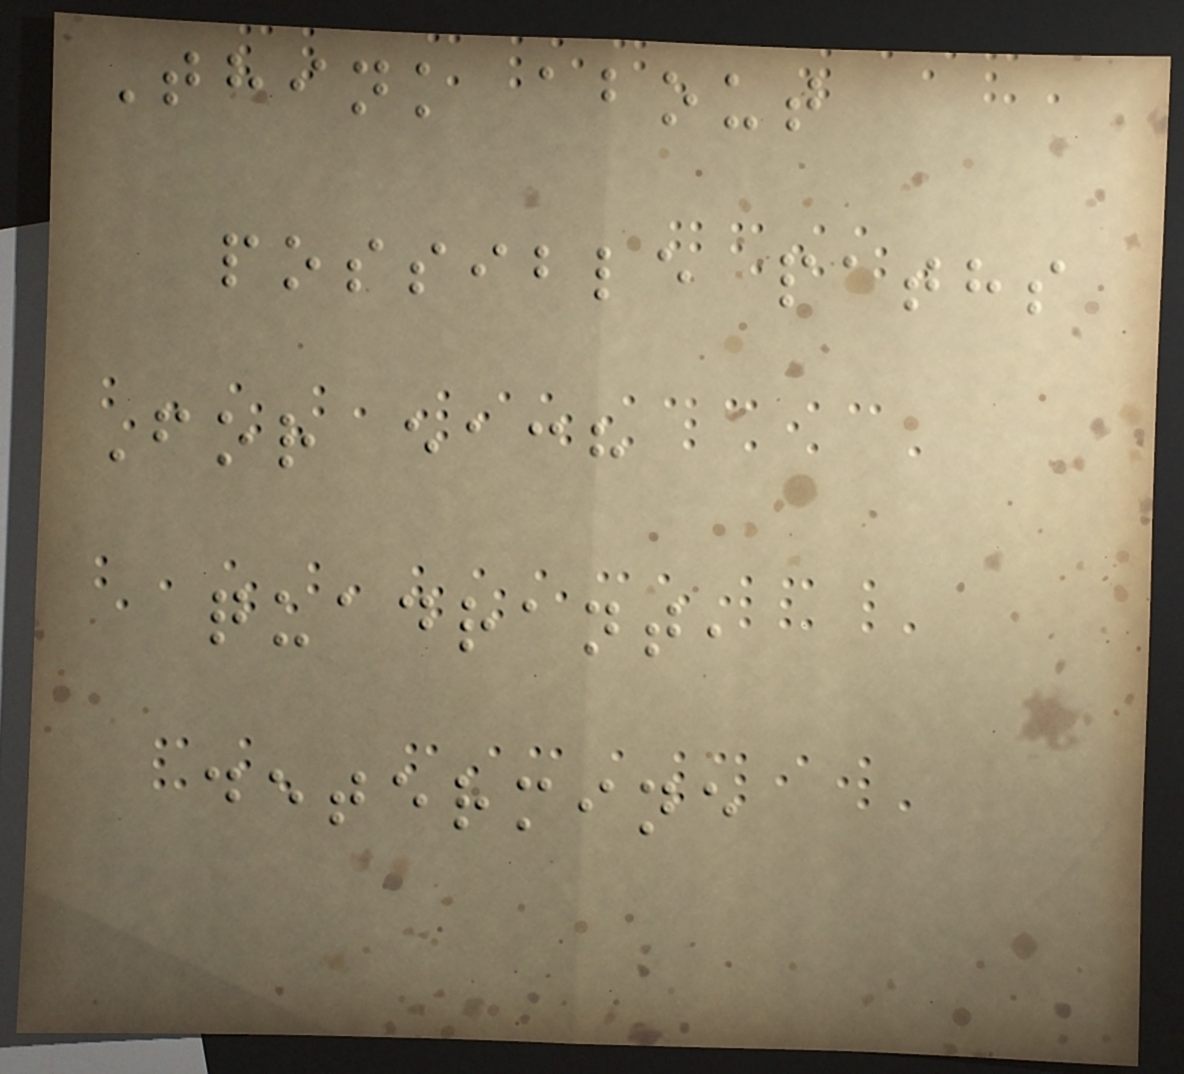Think about
possible paths
For each
quadrant,
determine
